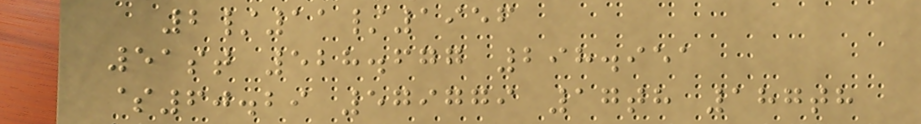2/11/1956
51st 528.677 298.951
$60.29 579779 17th 187th
